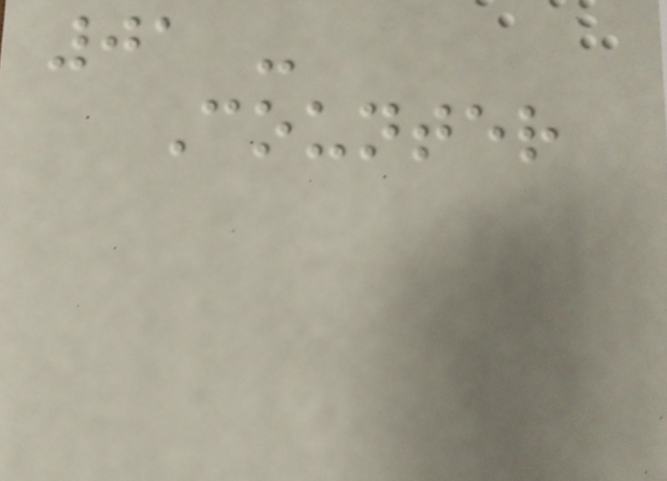01 -
Counter
